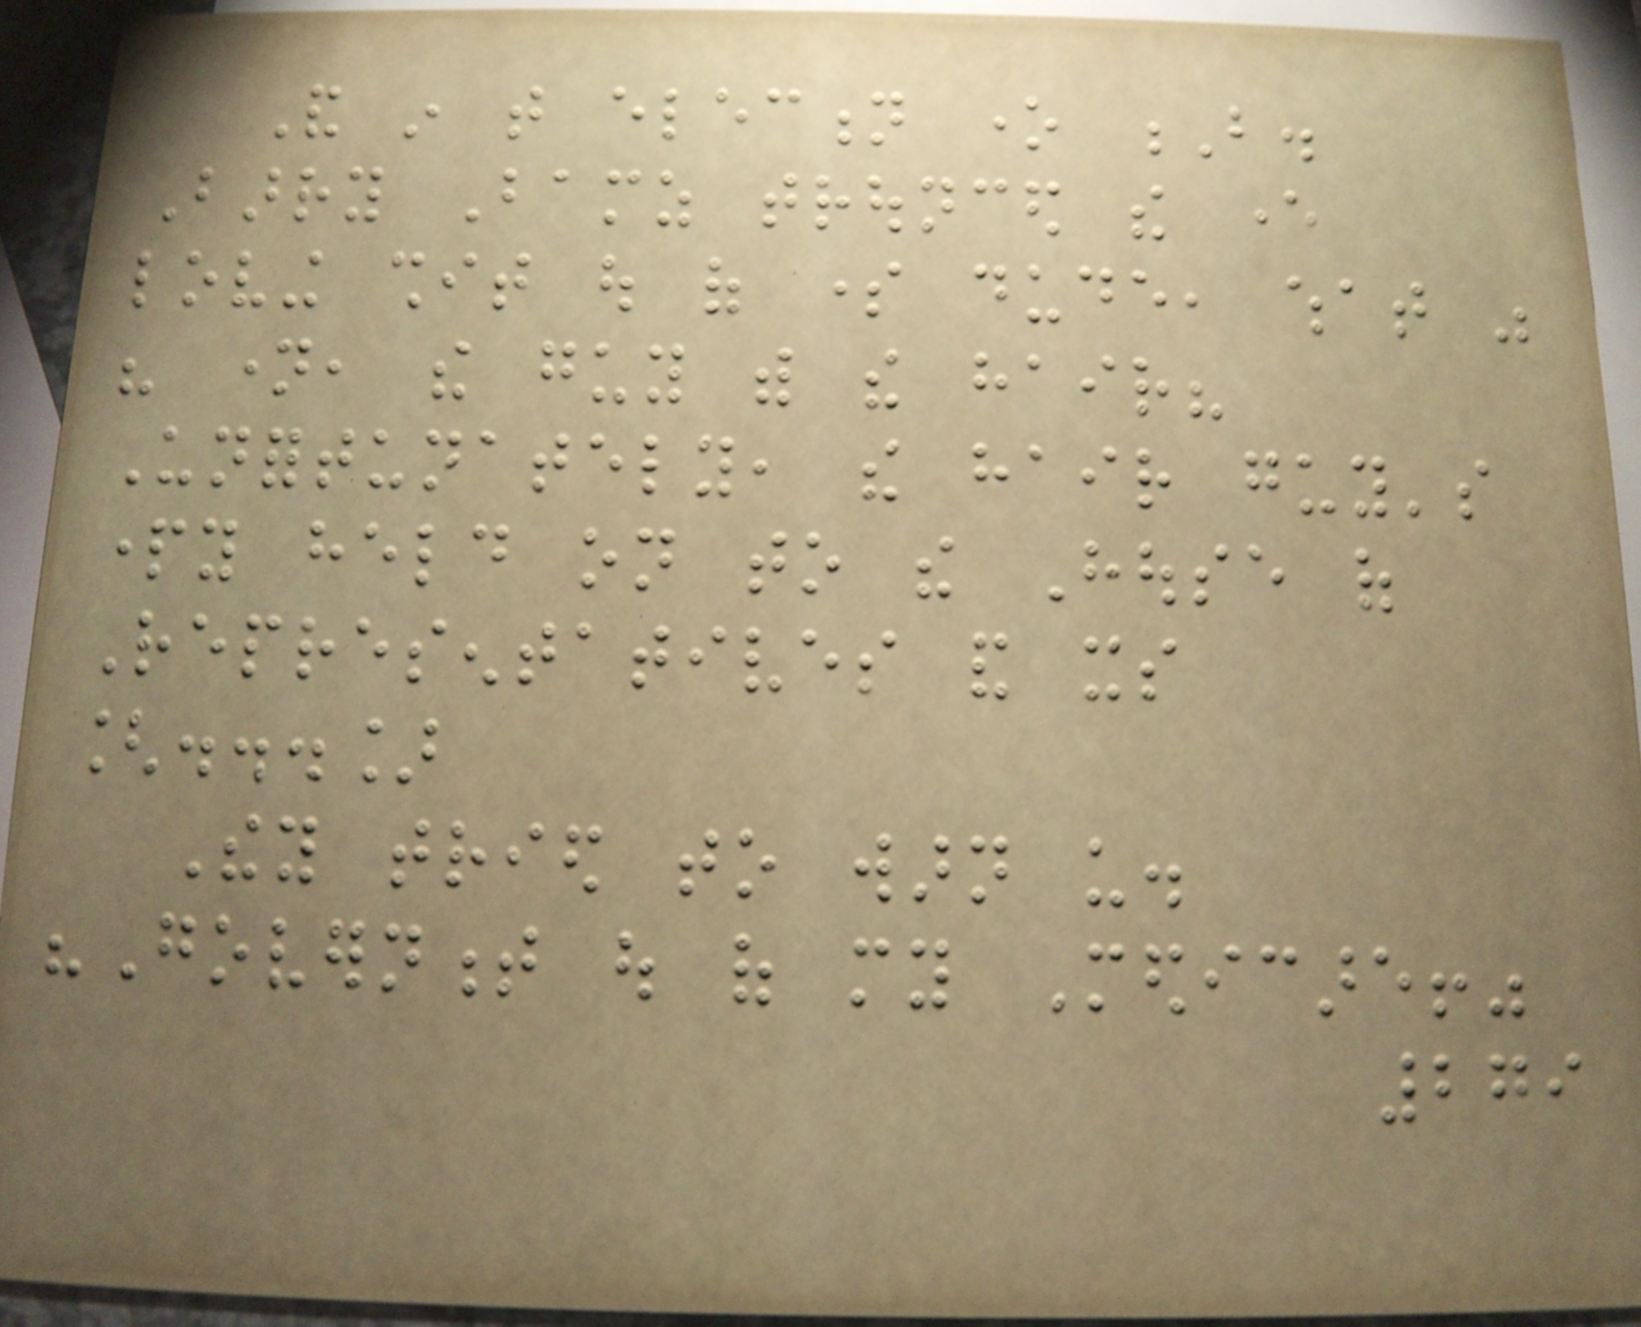And in that election one B.
Barry Bamz trounced the ever
loving shit out of some dude, what was
his name, the guy with the hair?
Unfortunately, the hair guy's
party held on to the House of
Representatives and its
[...]
They tried to warn us.
"Government out of my Medicare!"
279
